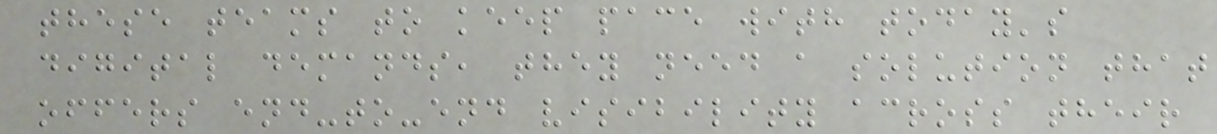these teams to keep pace with today's
digital demands, they need a solution that
offers end-to-end visibility across their
